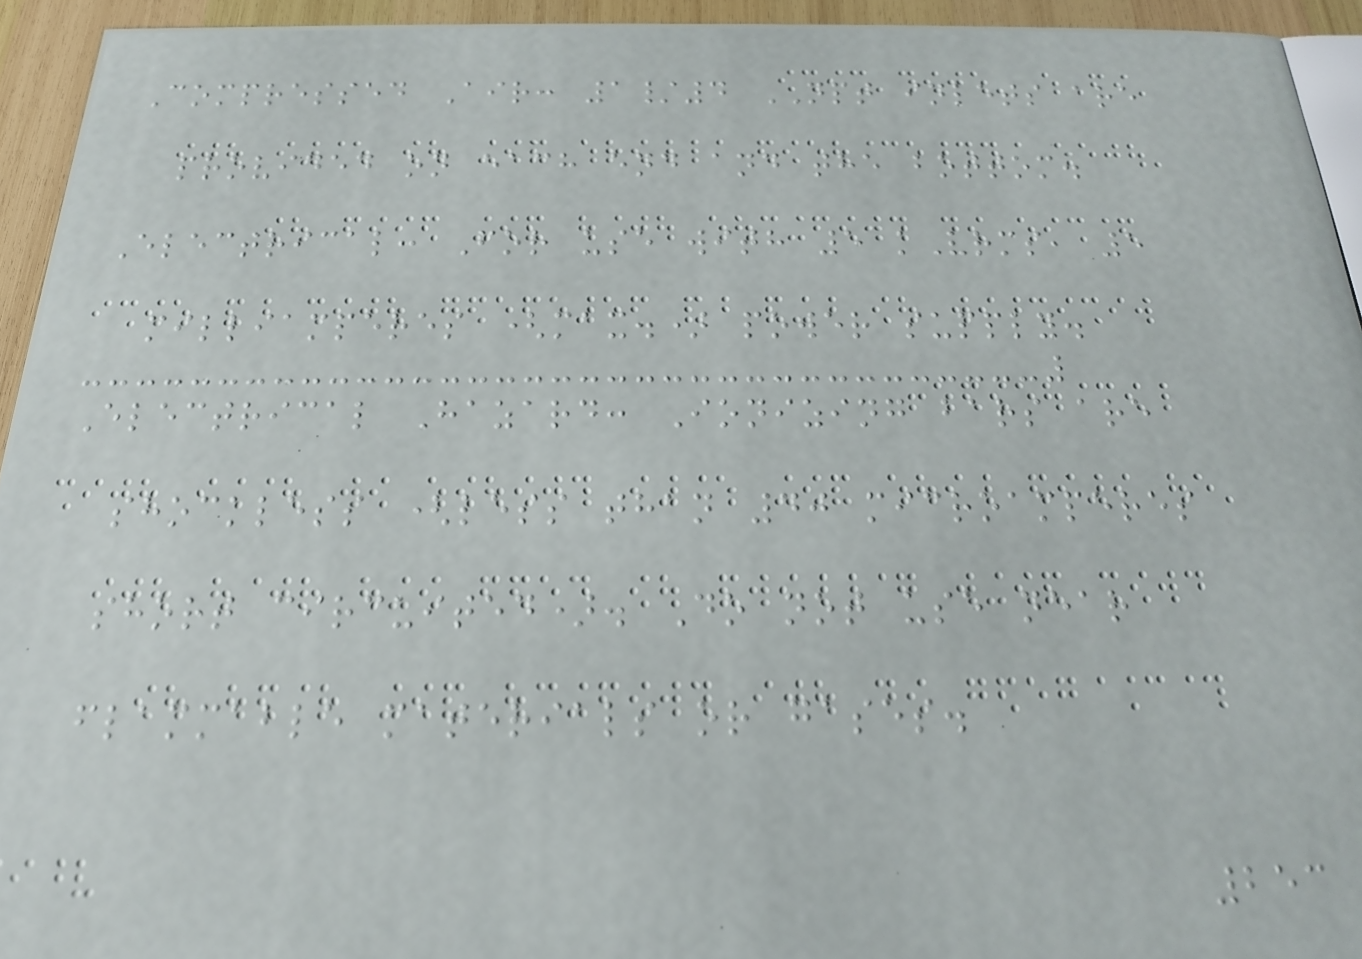Compressed Air: 1/4 NPT inlets are
provided on each end and the bottom.
Electrical: For use with 5 kVrms, 5
milliamperes (max.) power supply.
Electrical Hazard: Ionizing bars are
shockless (less than 40 microamperes
short circuited). Do not use near
flammable materials or gases.
253
